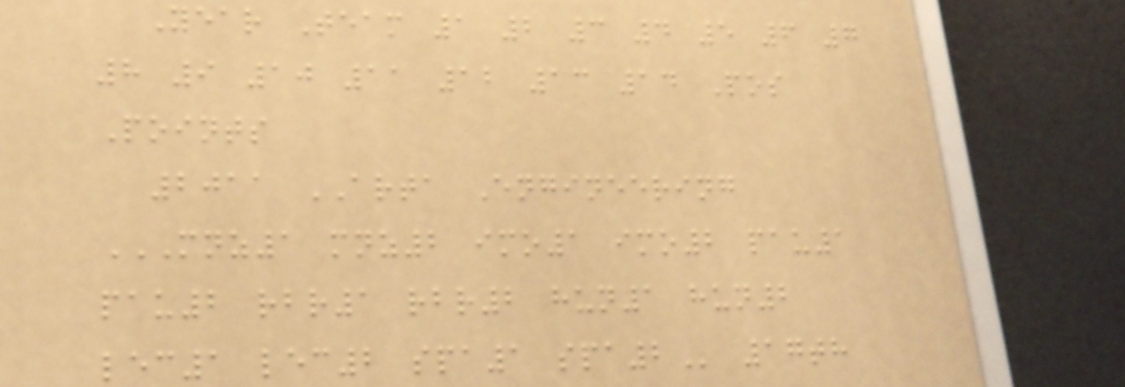Year Team 1 2 3 4 5 6 7
8 9 10 11 12 13 14 Pos
Points
2011 ARTA Engineering
MNZ1 MNZ2 IMO1 IMO2 PAU1
PAU2 RBR1 RBR2 HUN1 HUN2
LEC1 LEC2 SPA1 SPA2 17th
